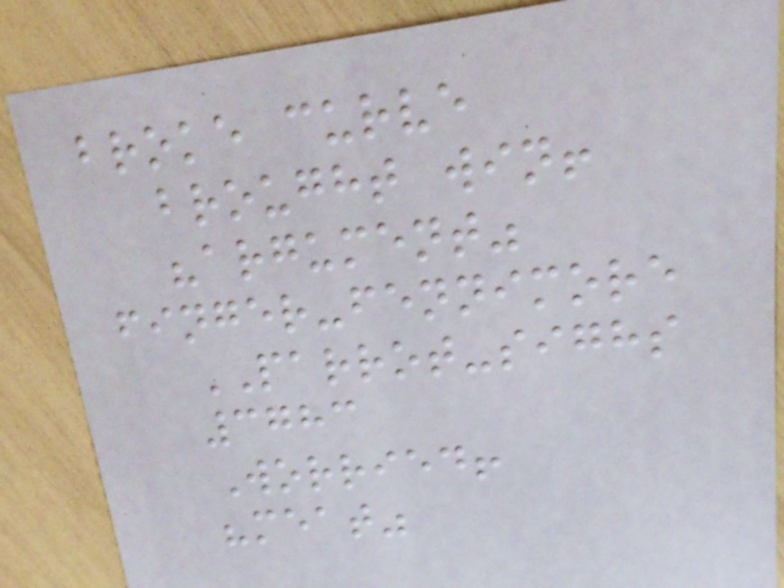broke curve
brought win!
"argument"
finger-fennimore
PARROT-sighs
3783
Worried!
"meat"
